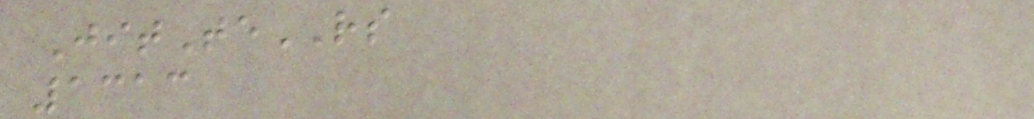JitTeRS
1313
